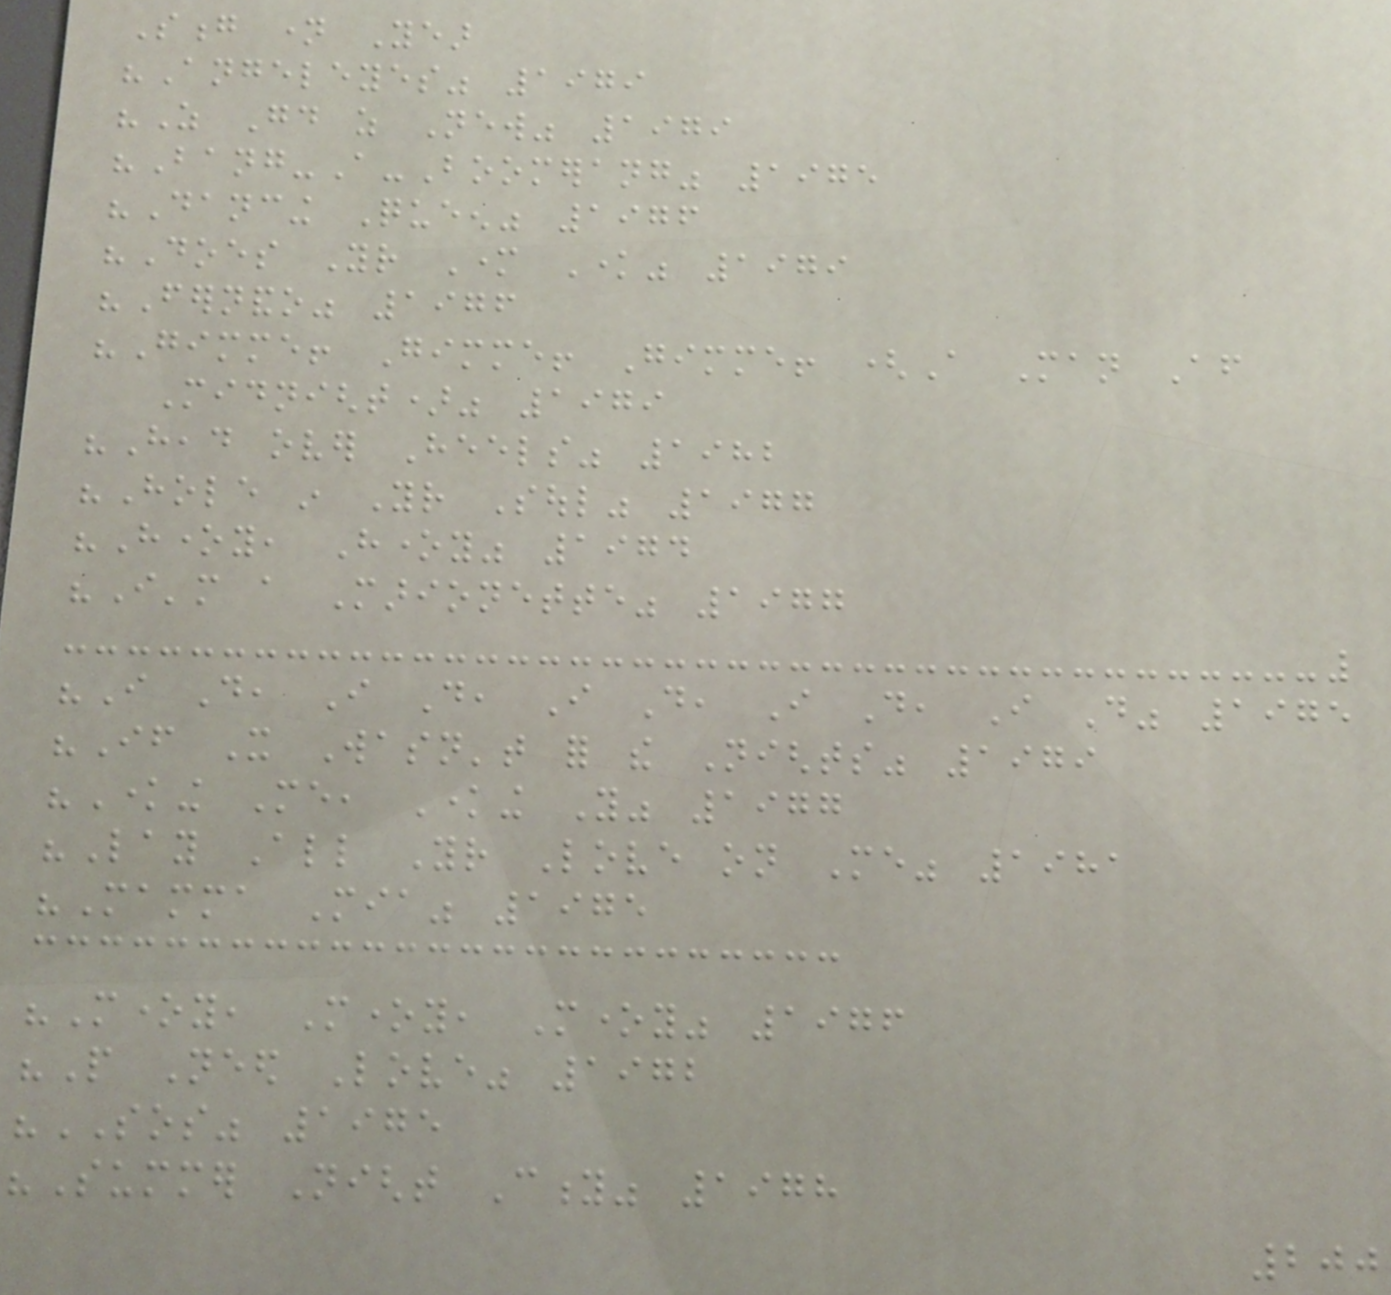Song name Year
"Angeleyes" 1979
"As Good as New" 1979
"Bang-A-Boomerang" 1975
"Dancing Queen" 1976
"Does Your Mother Know" 1979
"Fernando" 1976
"Gimme! Gimme! Gimme! (A Man After
Midnight)" 1979
"Head over Heels" 1982
"Hole in Your Soul" 1977
"Honey, Honey" 1974
"I'm a Marionette" 1977
"I Do, I Do, I Do, I Do, I Do" 1975
"If It Wasn't for the Nights" 1979
"Knowing Me, Knowing You" 1977
"Lay All Your Love on Me" 1981
"Mamma Mia" 1975
"Money, Money, Money" 1976
"People Need Love" 1972
"SOS" 1975
"Summer Night City" 1978
200
